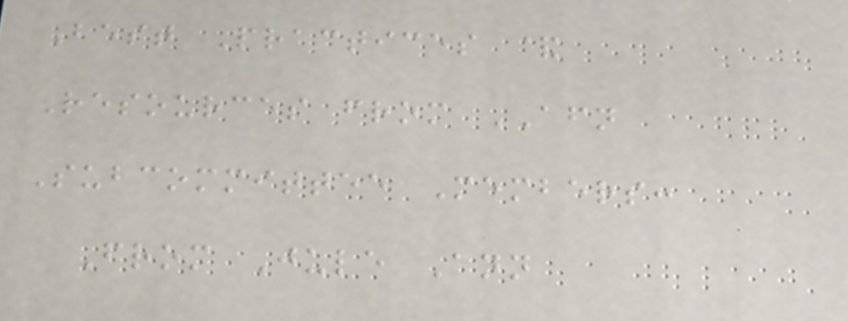Best Practices &
Resources from AFN
Subcommittee Members:
From Jule Ann
